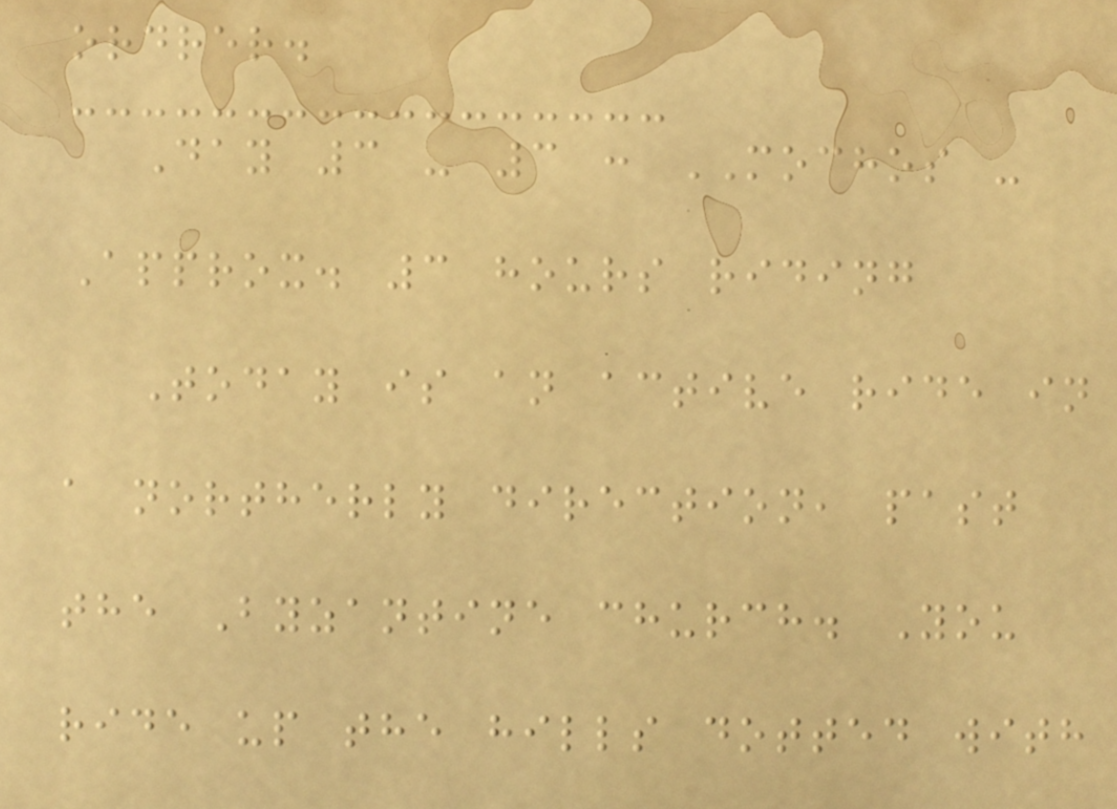ordrer.
Day 3 - 3 : MOCHOS -
Approx. 3 hours riding
Today is an active ride in
a northerly direction, past
the Byzantine church. You
ride up the hills dotted with
